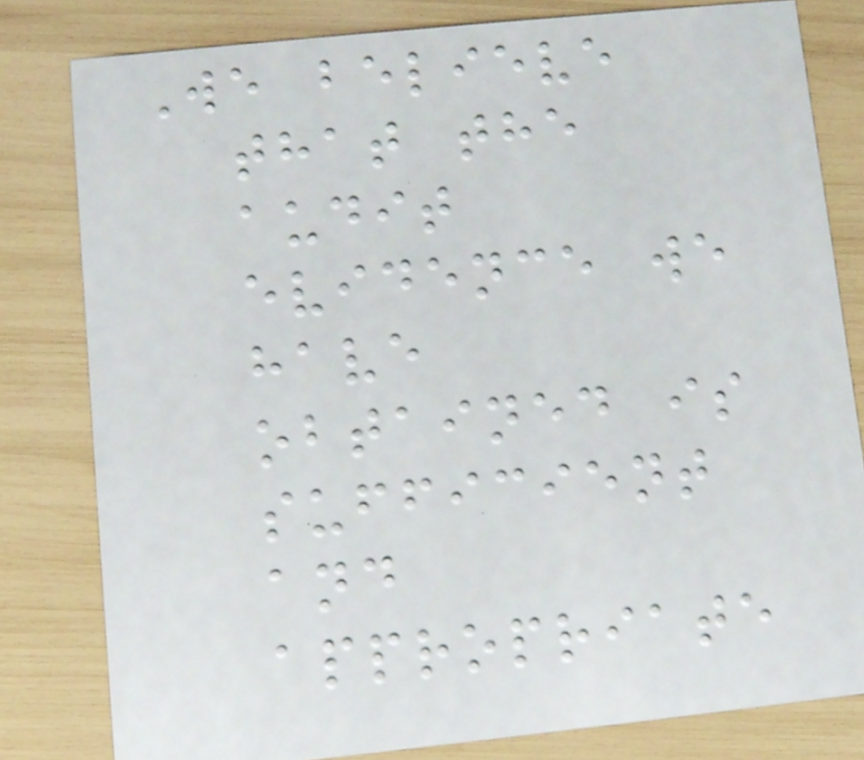We believe
that the
audit
evidence we
have
obtained is
sufficient
and
appropriate
